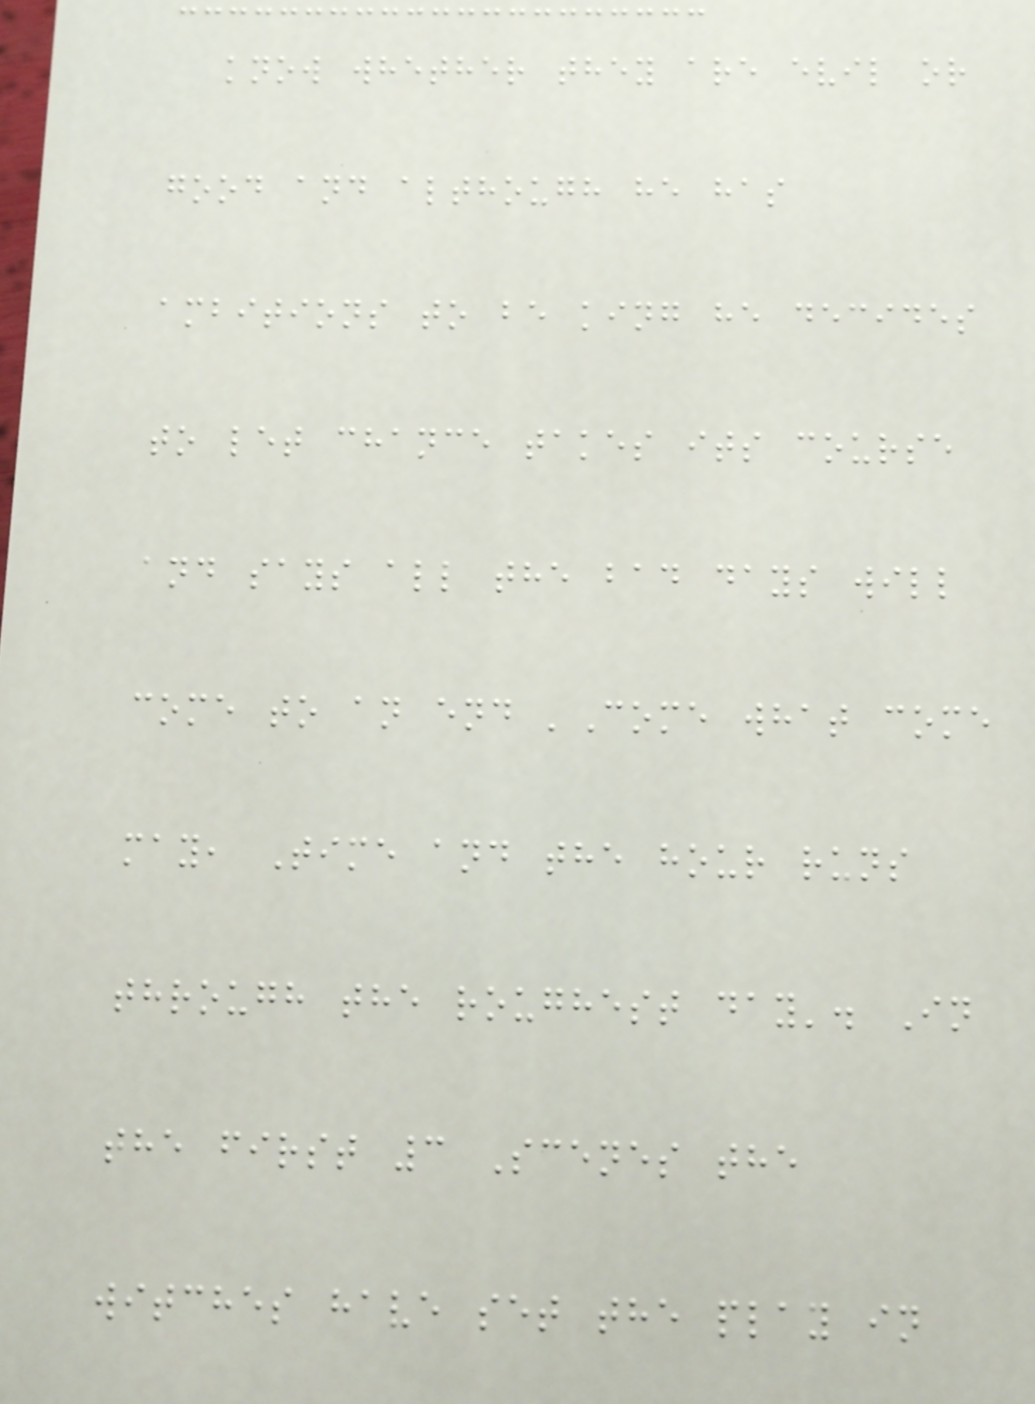know whether they are evil or
good and although he has
ambitions to be king he decides
to let chance takes its course
and says all the bad days will
come to an end 'Come what come
may, Time and the hour runs
through the roughest day'. In
the first 3 Scenes the
witches have set the play in
